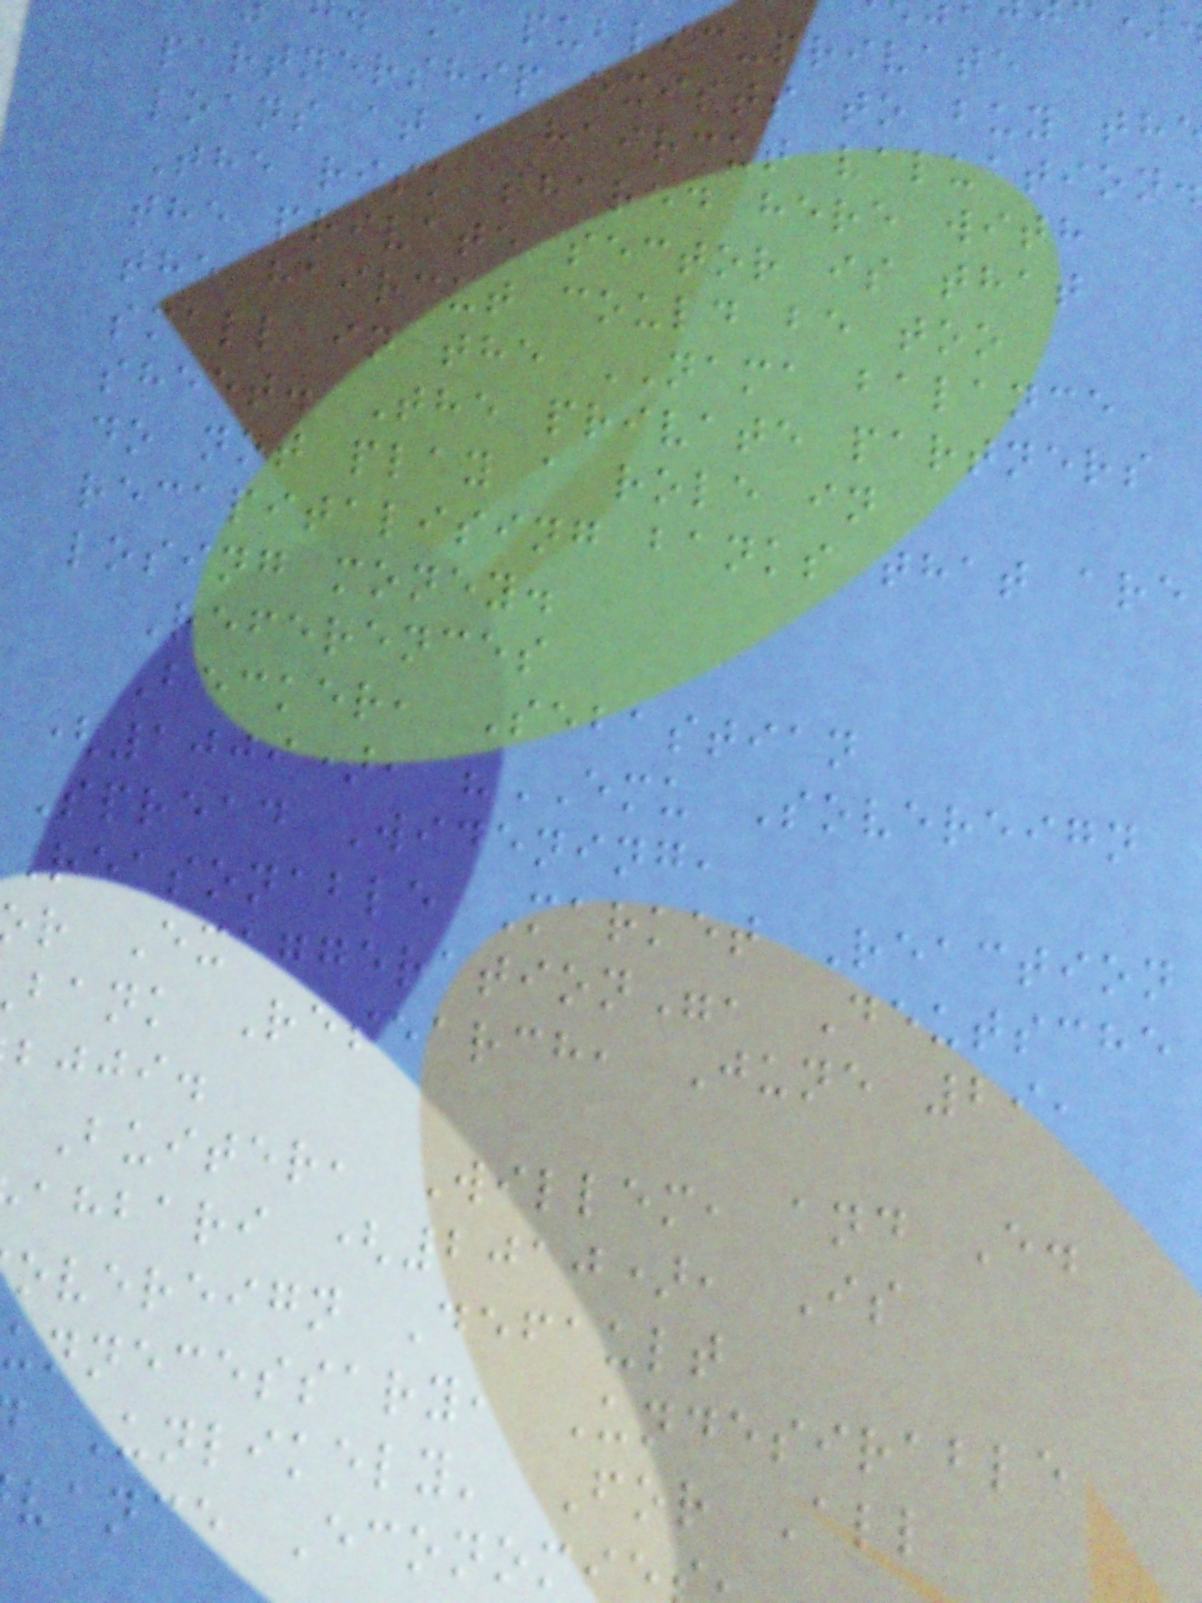A public-private
partnership exists to buy th
loans at a haircut valuation.
The risk shared here with
the private sector is that
the haircut could be too
small in the NAMA balance
sheet. The private partners
do not play a role in
recapitalising banks that are
losing money.
References
Becker, Sebastian
(2009), "EMU Sovereign
Spread Widening,
Reasonable Market Reaction
r Exaggeration", Deutsche
bank Research, June 29,
bjji.
Buiter, Willem, and E.
ahbari (2010), Is
overeign Default
unnecessary, Undesirable
Unlikely' For All
vance Economie
